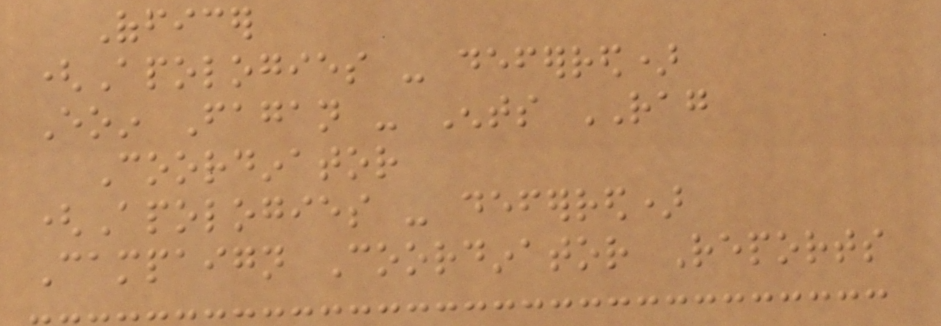Officer
(Apologies - deferred)
Eoin Fagan - Ents RAG
Coordinator
(Apologies - deferred)
Campaign Coordinator Reports
